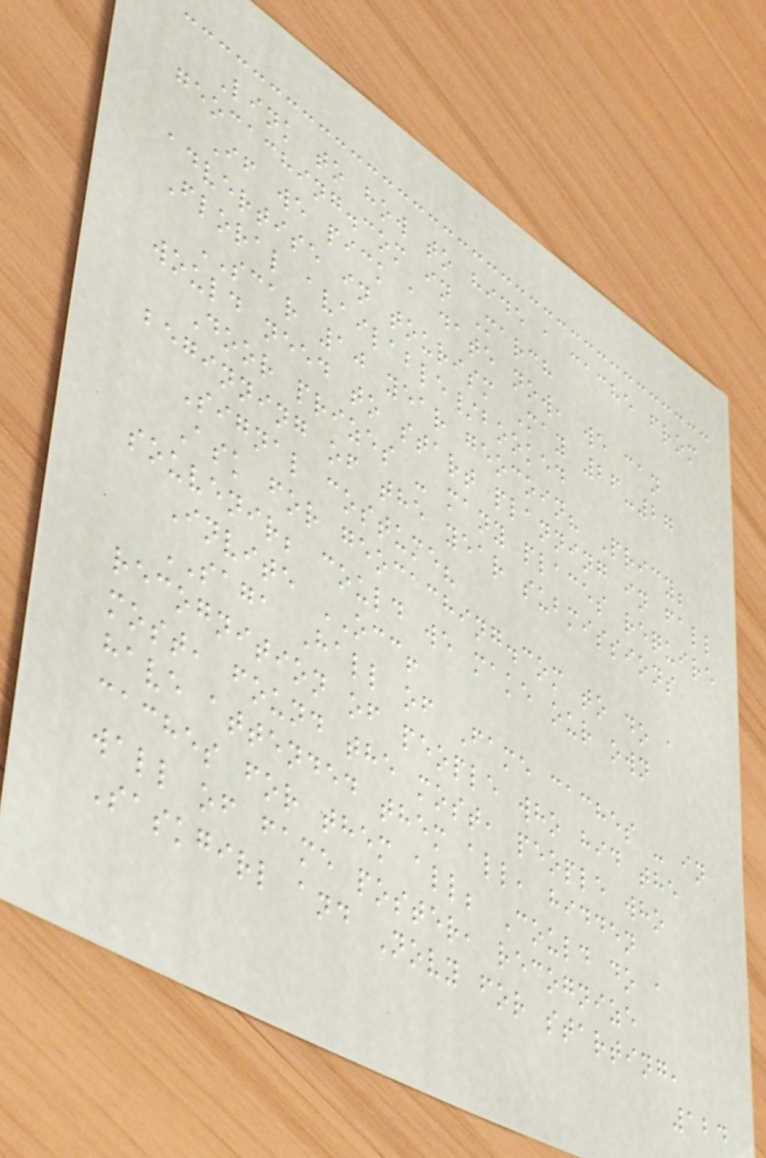Link to how to hide a cache from
geocaching.com in March
If we pick a date now, we can
advertise in tourism May 26-27
Floral available/booked
SCAR 10 year geocoin? Pricy;
would need to start planning in fall
Door prizes - many places require
beginning of the year submissions
Signal costume?
Ask for geocaching.com to do a
souvenir; could we make our own
Invite OCC!
SAGA Hall of Fame caches - in
recognition of people who hid the
most, found the most, people who
have attended them all, hidden
caches for them all; Could do a
wall of fame poster, recognize
Saskgirl and Novy for starting,
124
